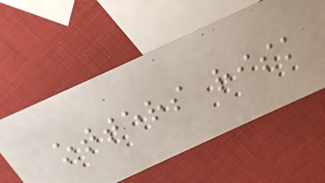otters risk
